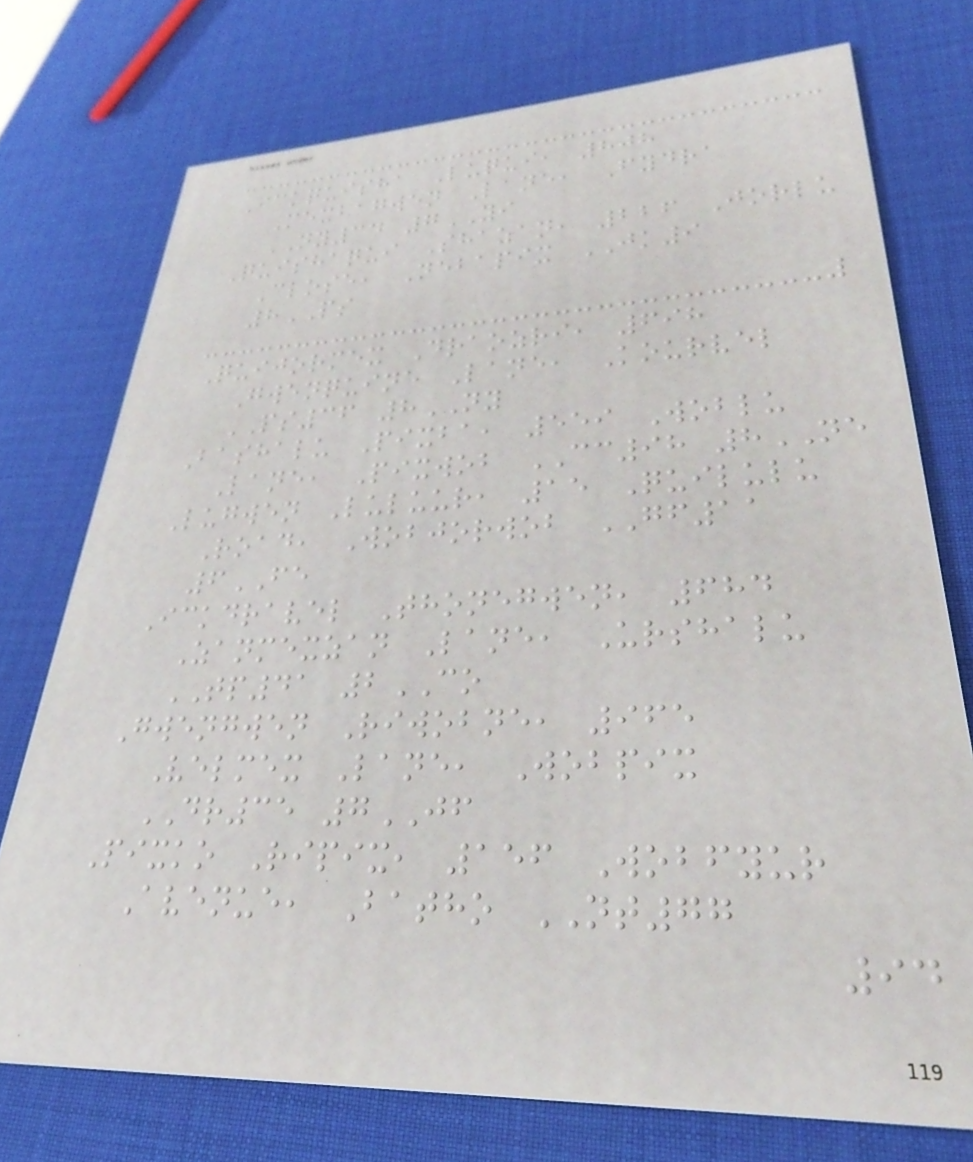Ickquisha Luqui, 808
Mexbagwen Lane, Fydra
NY34 7YI
Quishaqui Shazan, 226 Jorlu
Close, Nebapix JK9
8PS
Quijormex Draozri, 698
Gwenquine Lane, Kourvel
PS36 8NY
Bashalu Pixba, 559 Woblu
Lane, Pixwob CC98 8NE
Lugwen Luluur, 15 Quilulu
Road, Wobjorwob GF11
6FE
Ickdravel Thonegwen, 684
Zanmexzan Lane, Urshalu
TP41 2CO
Gwengwen Riwobne, 965
Velmex Lane, Wobpix
DR35 7JF
Pixko Ripix, 156 Wobfyur
Avenue, Batho NT77
94
